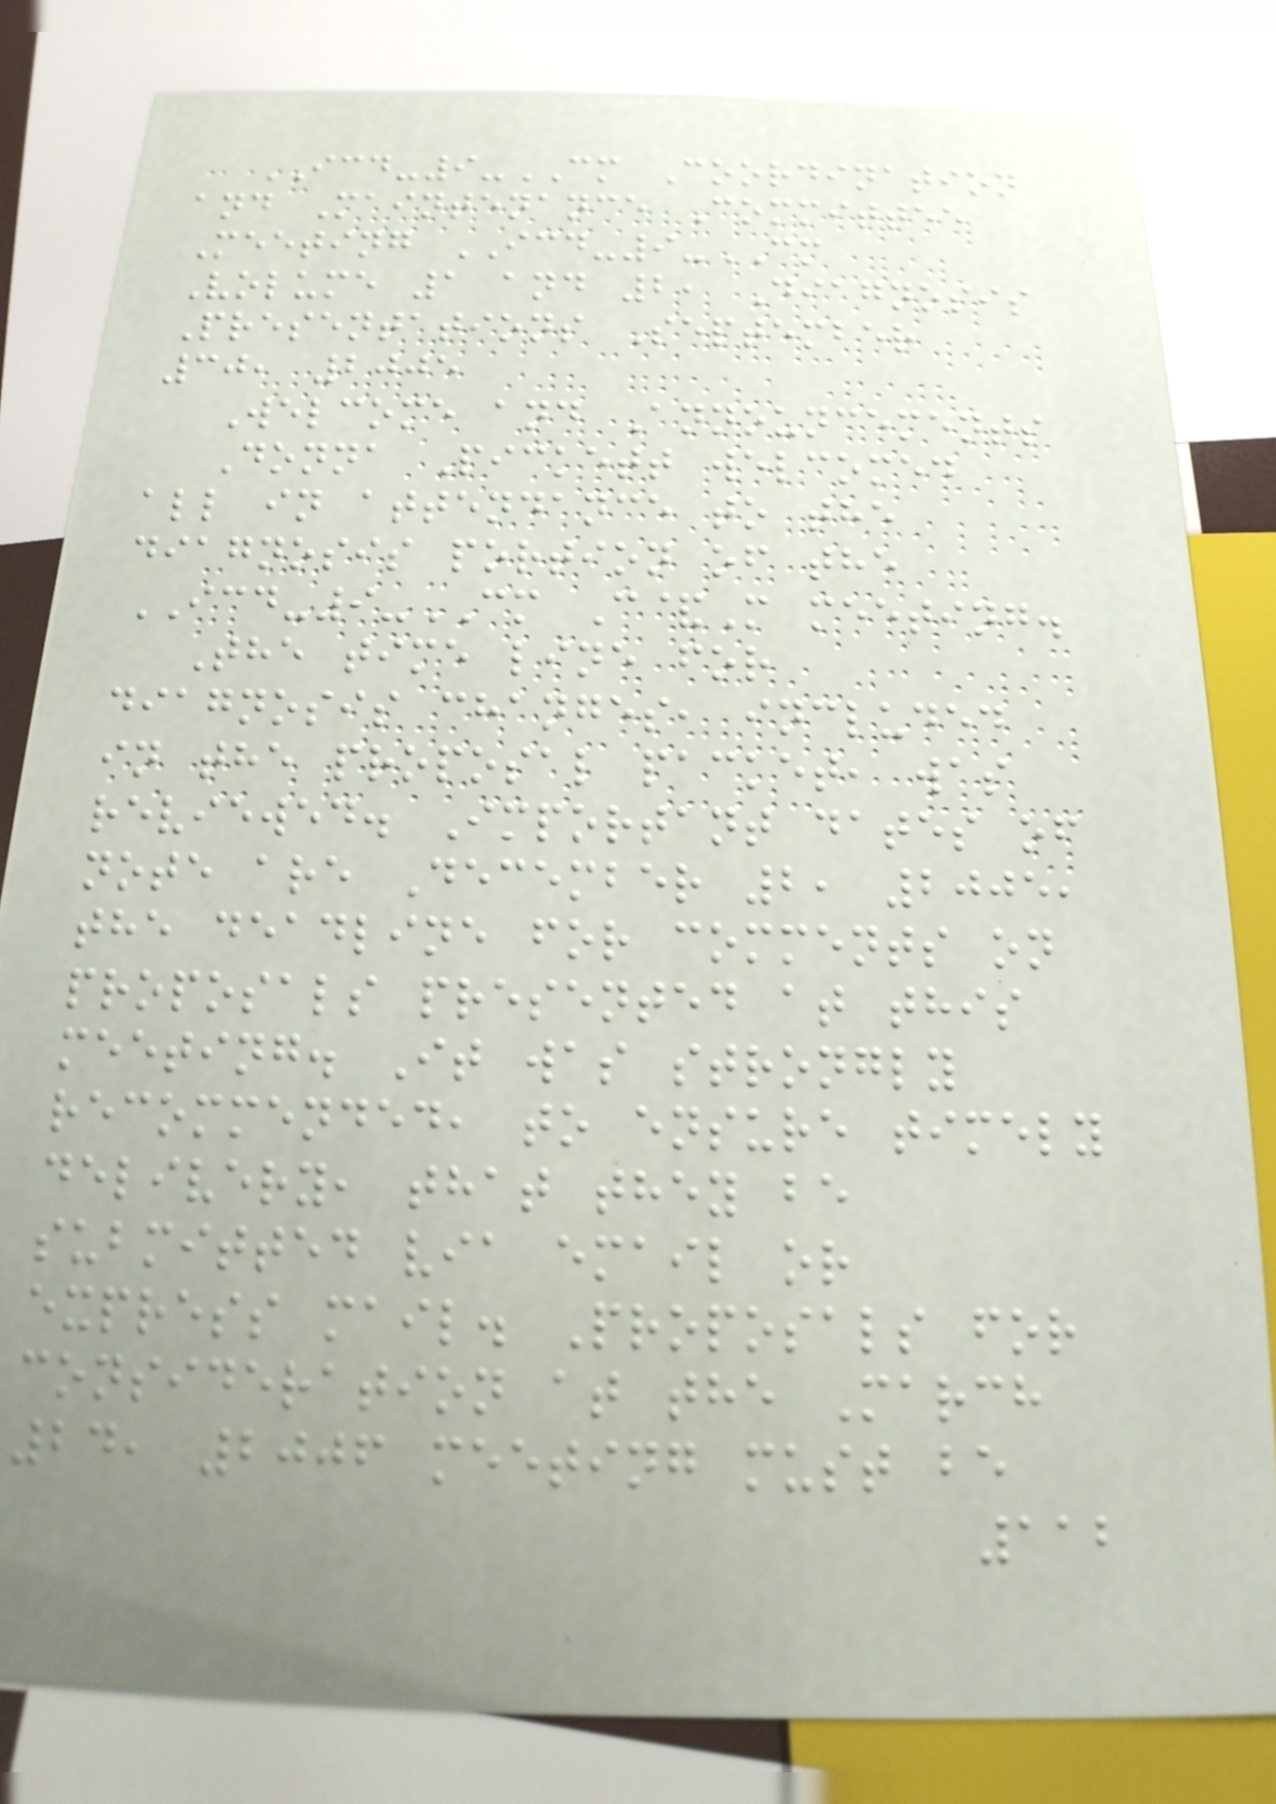ICD-9-CM Coordination
and Maintenance Committee
Meeting ICD-9-CM
Volume 1 and 2, Diagnosis
Presentations September
30, 2005
Welcome and Announcements
Donna Pickett welcomed
all in attendance to the
diagnosis portion of the
ICD-9-CM C&M meeting.
The time line for
diagnosis changes, included
in the proposal packet, was
reviewed. Important dates of
note are December 2, 2005,
the deadline for comments on
proposals presented at this
meeting. It was strongly
recommended, to ensure timely
delivery, that they be
submitted via email or
express mail. Proposals for
consideration at the March
24, 2006 meeting must be
112
